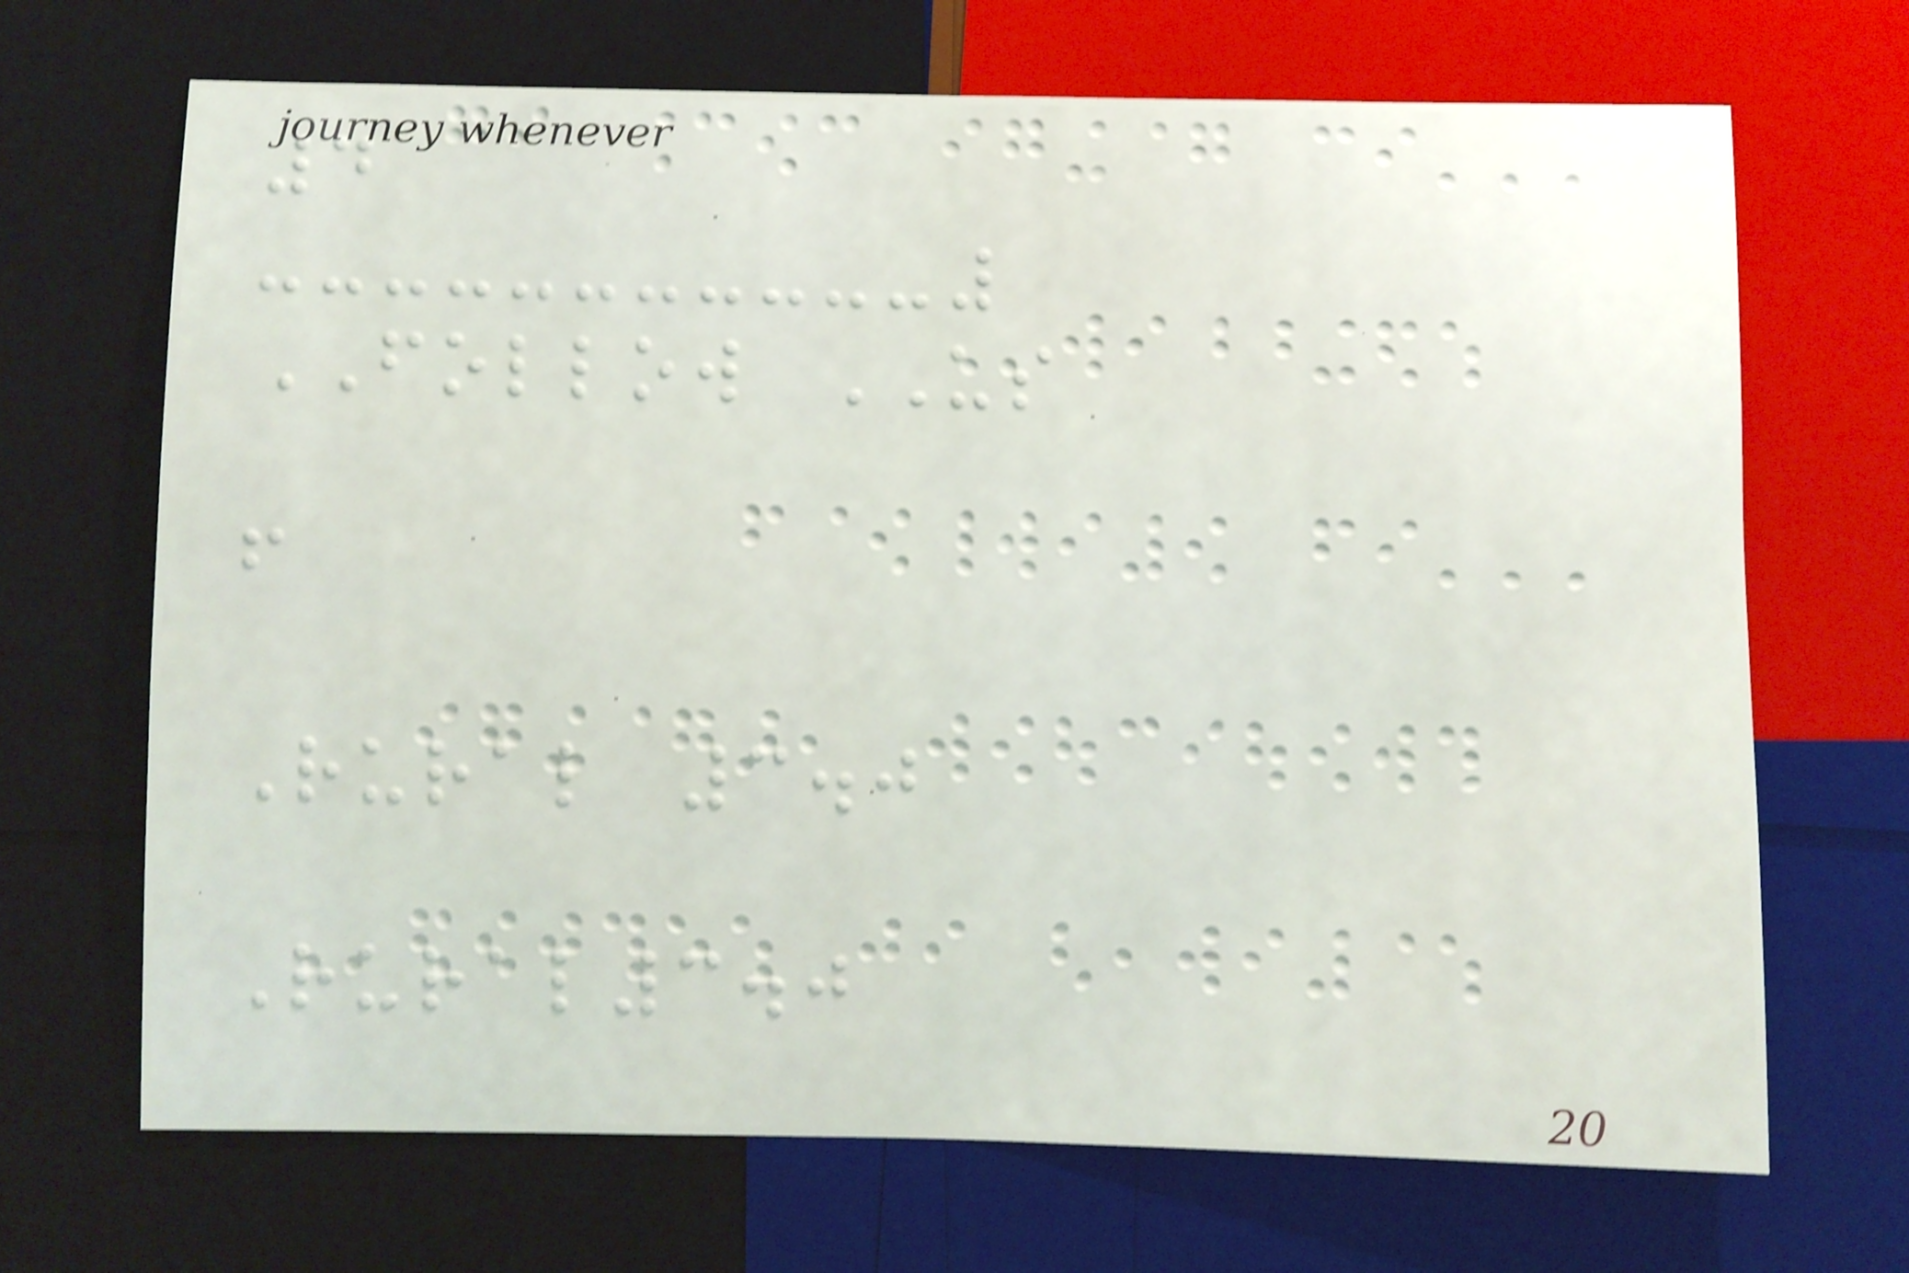4
FOLLOW US
f
Rural 3.0
Rural3.0
